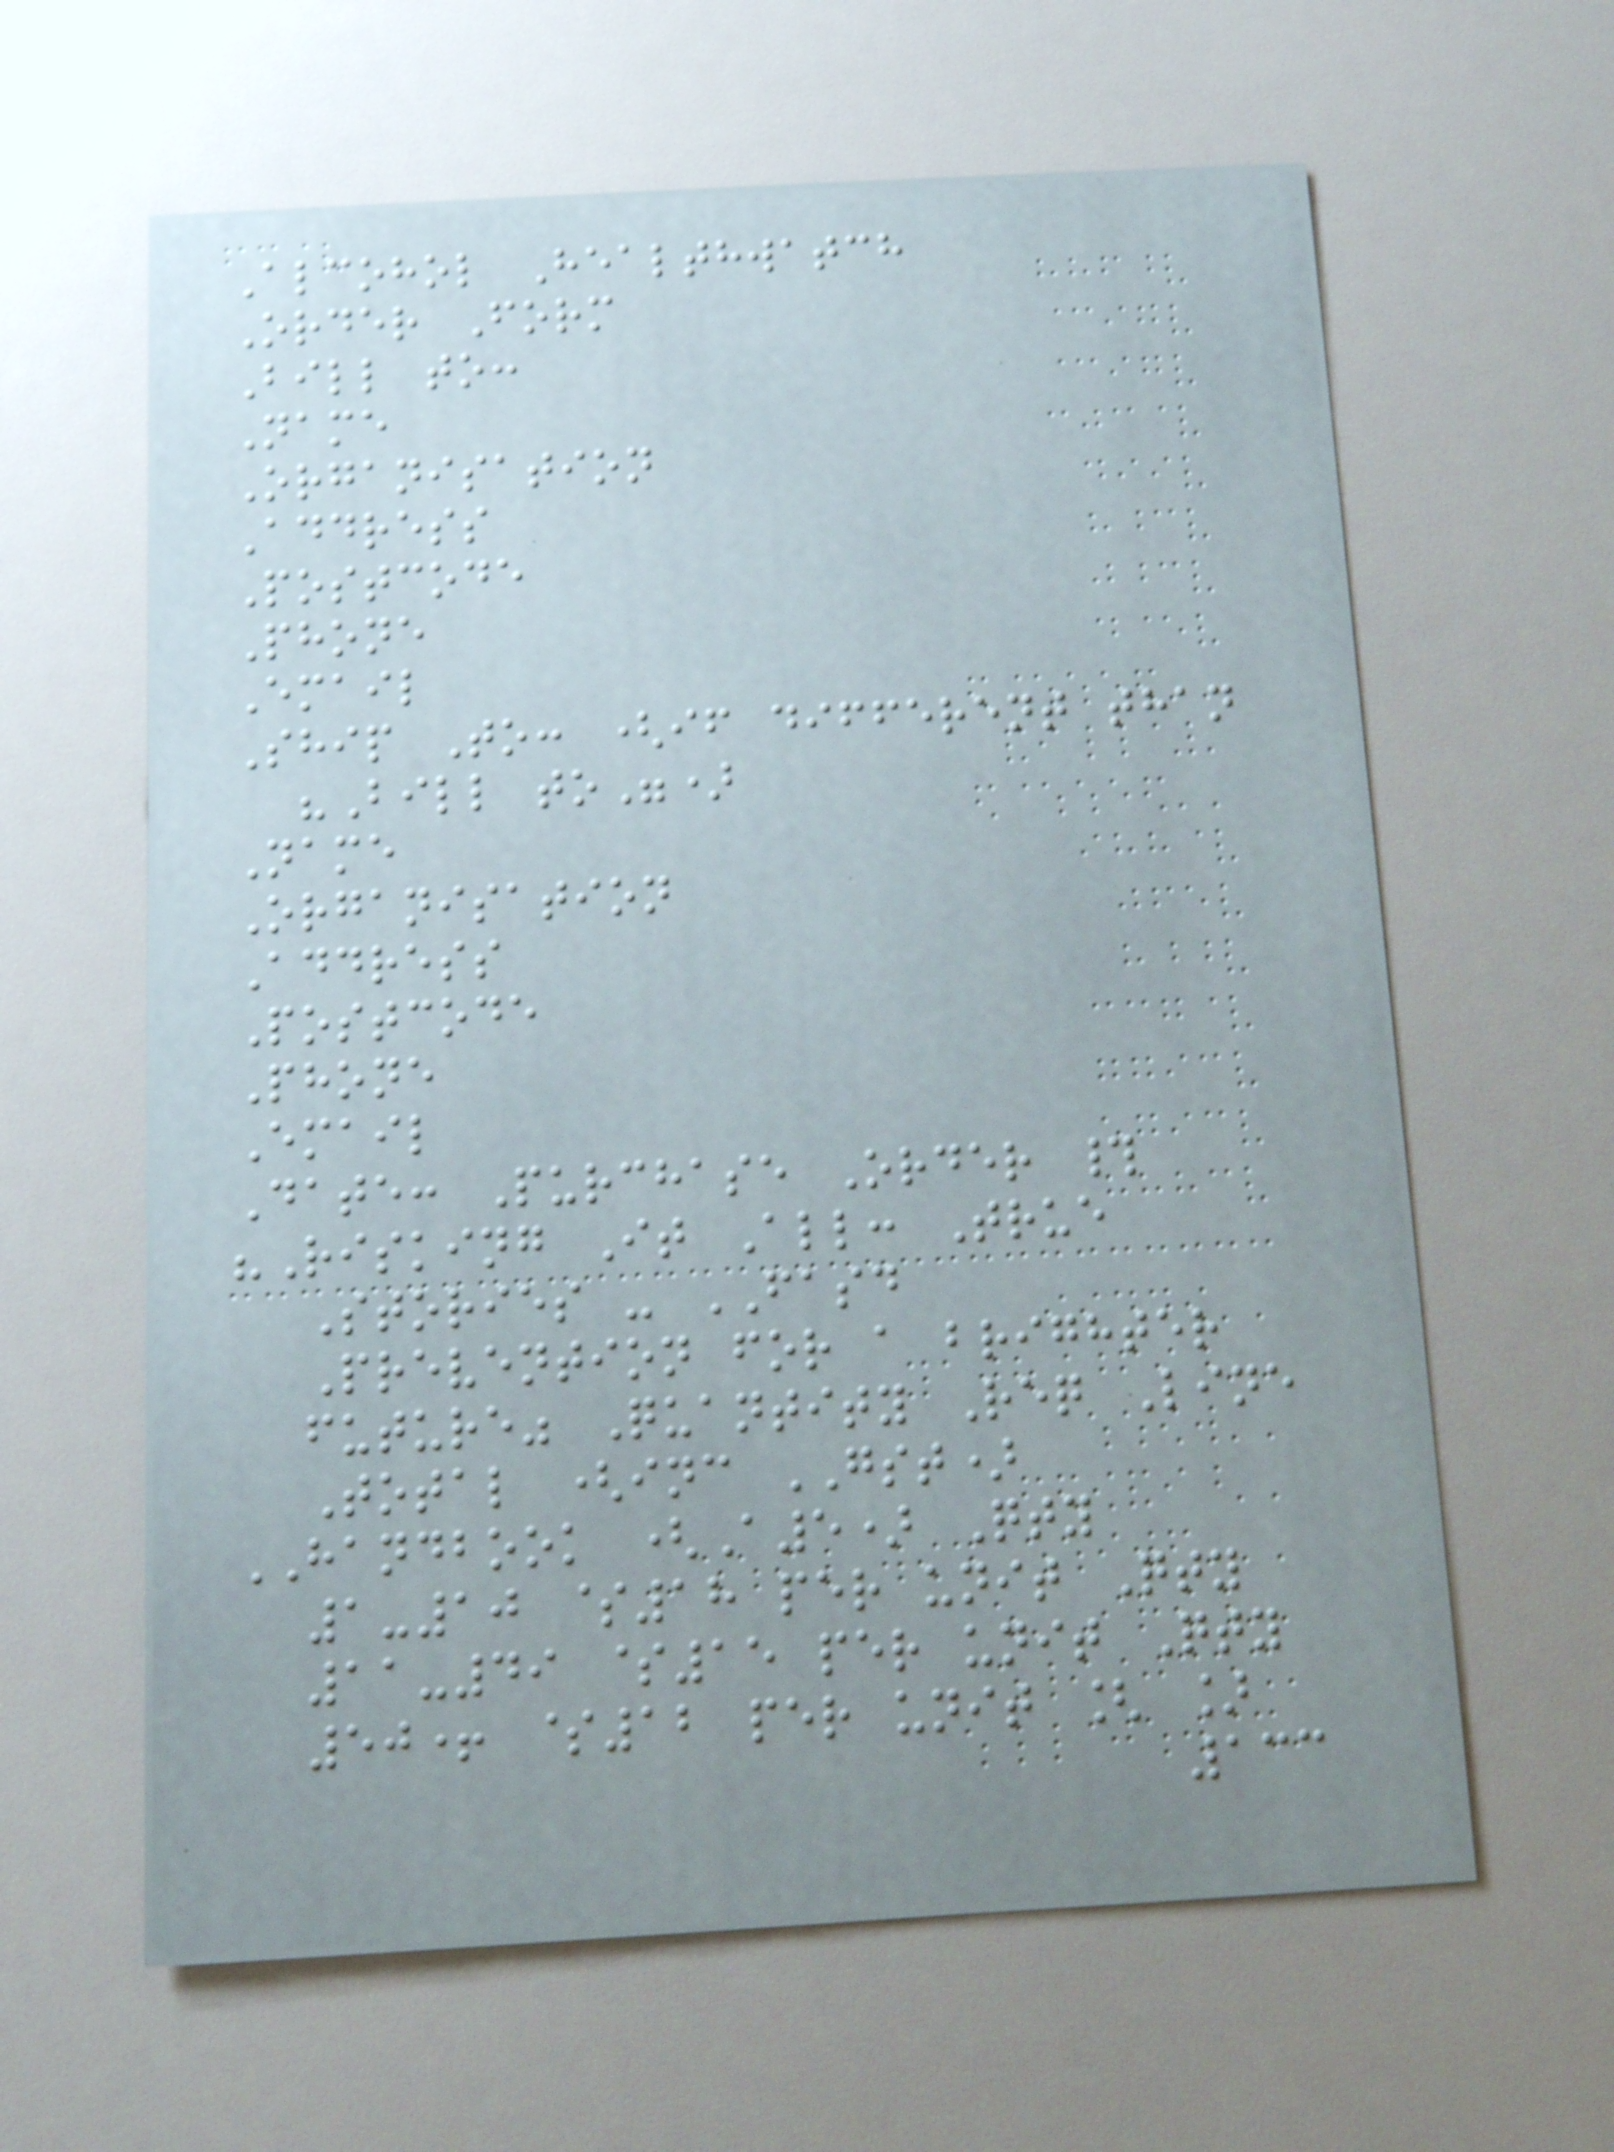Alcohol Healthwatch
Order Form
Bill to:
Name
Organisation
Address
Postcode
Phone
Email
Ship To: (if different than
"Bill to")
Name
Organisation
Address
Postcode
Phone
Email
Date: Purchase Order #
"Risking It All: True
Stories - FASD
Prevention for a brighter
future" Quantity Req Line
Total (inc GST)
HANDBOOK (A5) Qty
1-10 $18 per unit Qty
11-49 $15 per unit Qty
50+ $12 per unit [ ]
133
